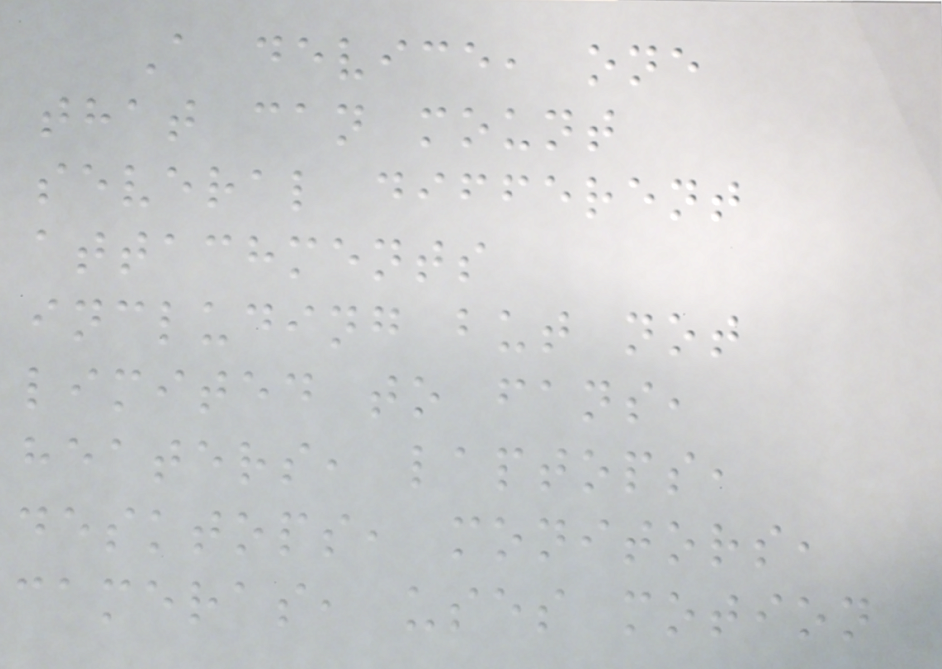A device, one
that can mount
several different
attachments
including but not
limited to fans,
heaters, laptops,
desktops, monitors,
cameras, uses motion
